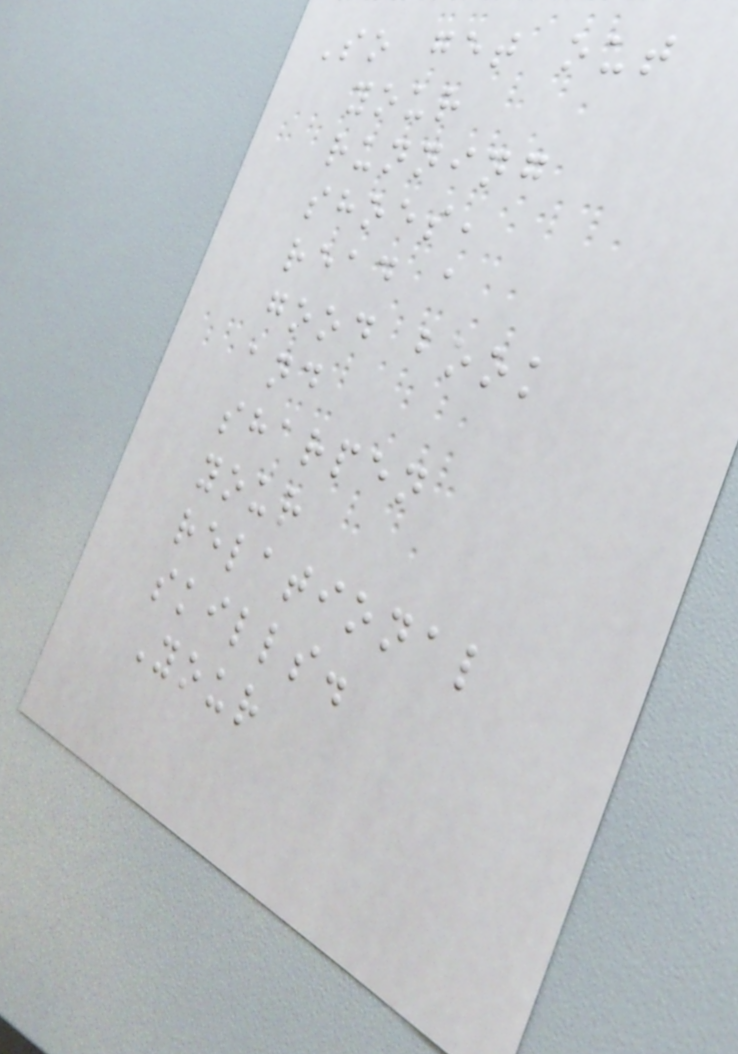So get out
your
running
shoes,
read a
good book
and
sharpen
your
relational
skills.
Your
